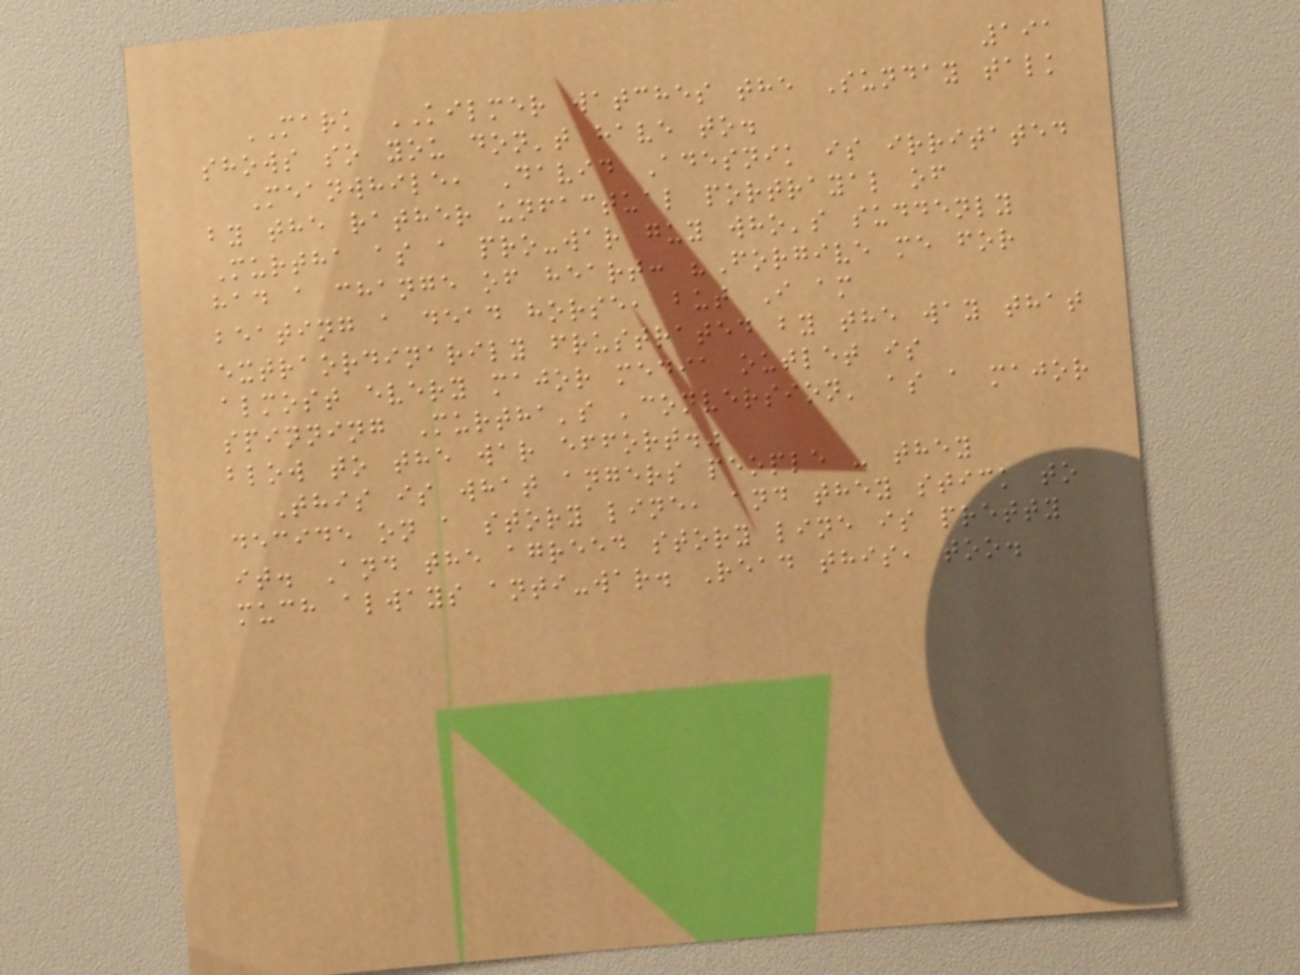191
MARK KILMER watches the Sunday talk
shows so you don't have to.
Meanwhile, David Adesnik is irritated
by the rather unfactual portrayal of
Murtha as a pro-war guy who's suddenly
had a change of heart: "Forgive me for
beating a dead horse, but I am
extraordinarily frustrated by the way that
almost every major media outlet is
spinning Murtha's 'conversion' as a major
blow to the war effort."
This is what angers people - they
decide on a story line, and they stick to
it. And the agreed story line is pretty
much always anti-war. Read this, too.
